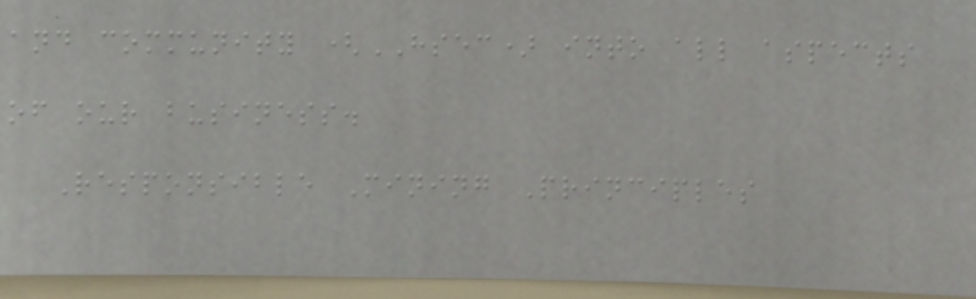and community (HSEC) into all aspects
of our business.
Responsible Mining Principles
